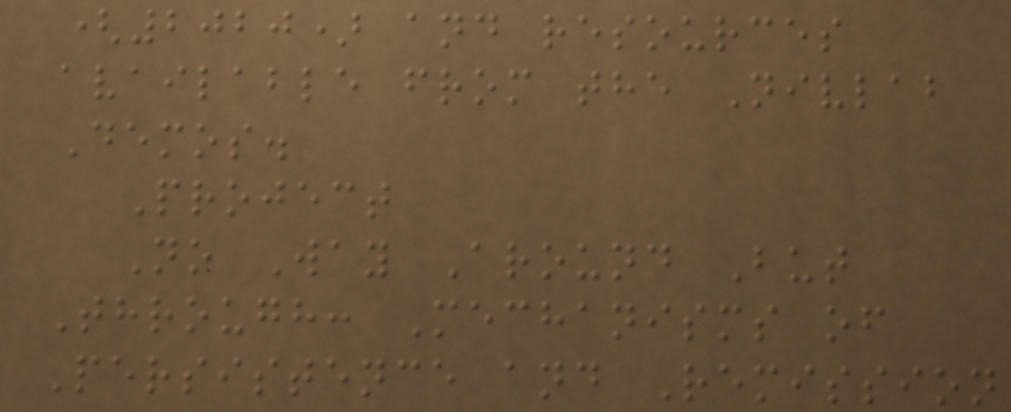(2020) and resources
available from the Nivlab
Demos.
Project
No Way Around But
Through: Mechanisms of
Persistence and Remission
